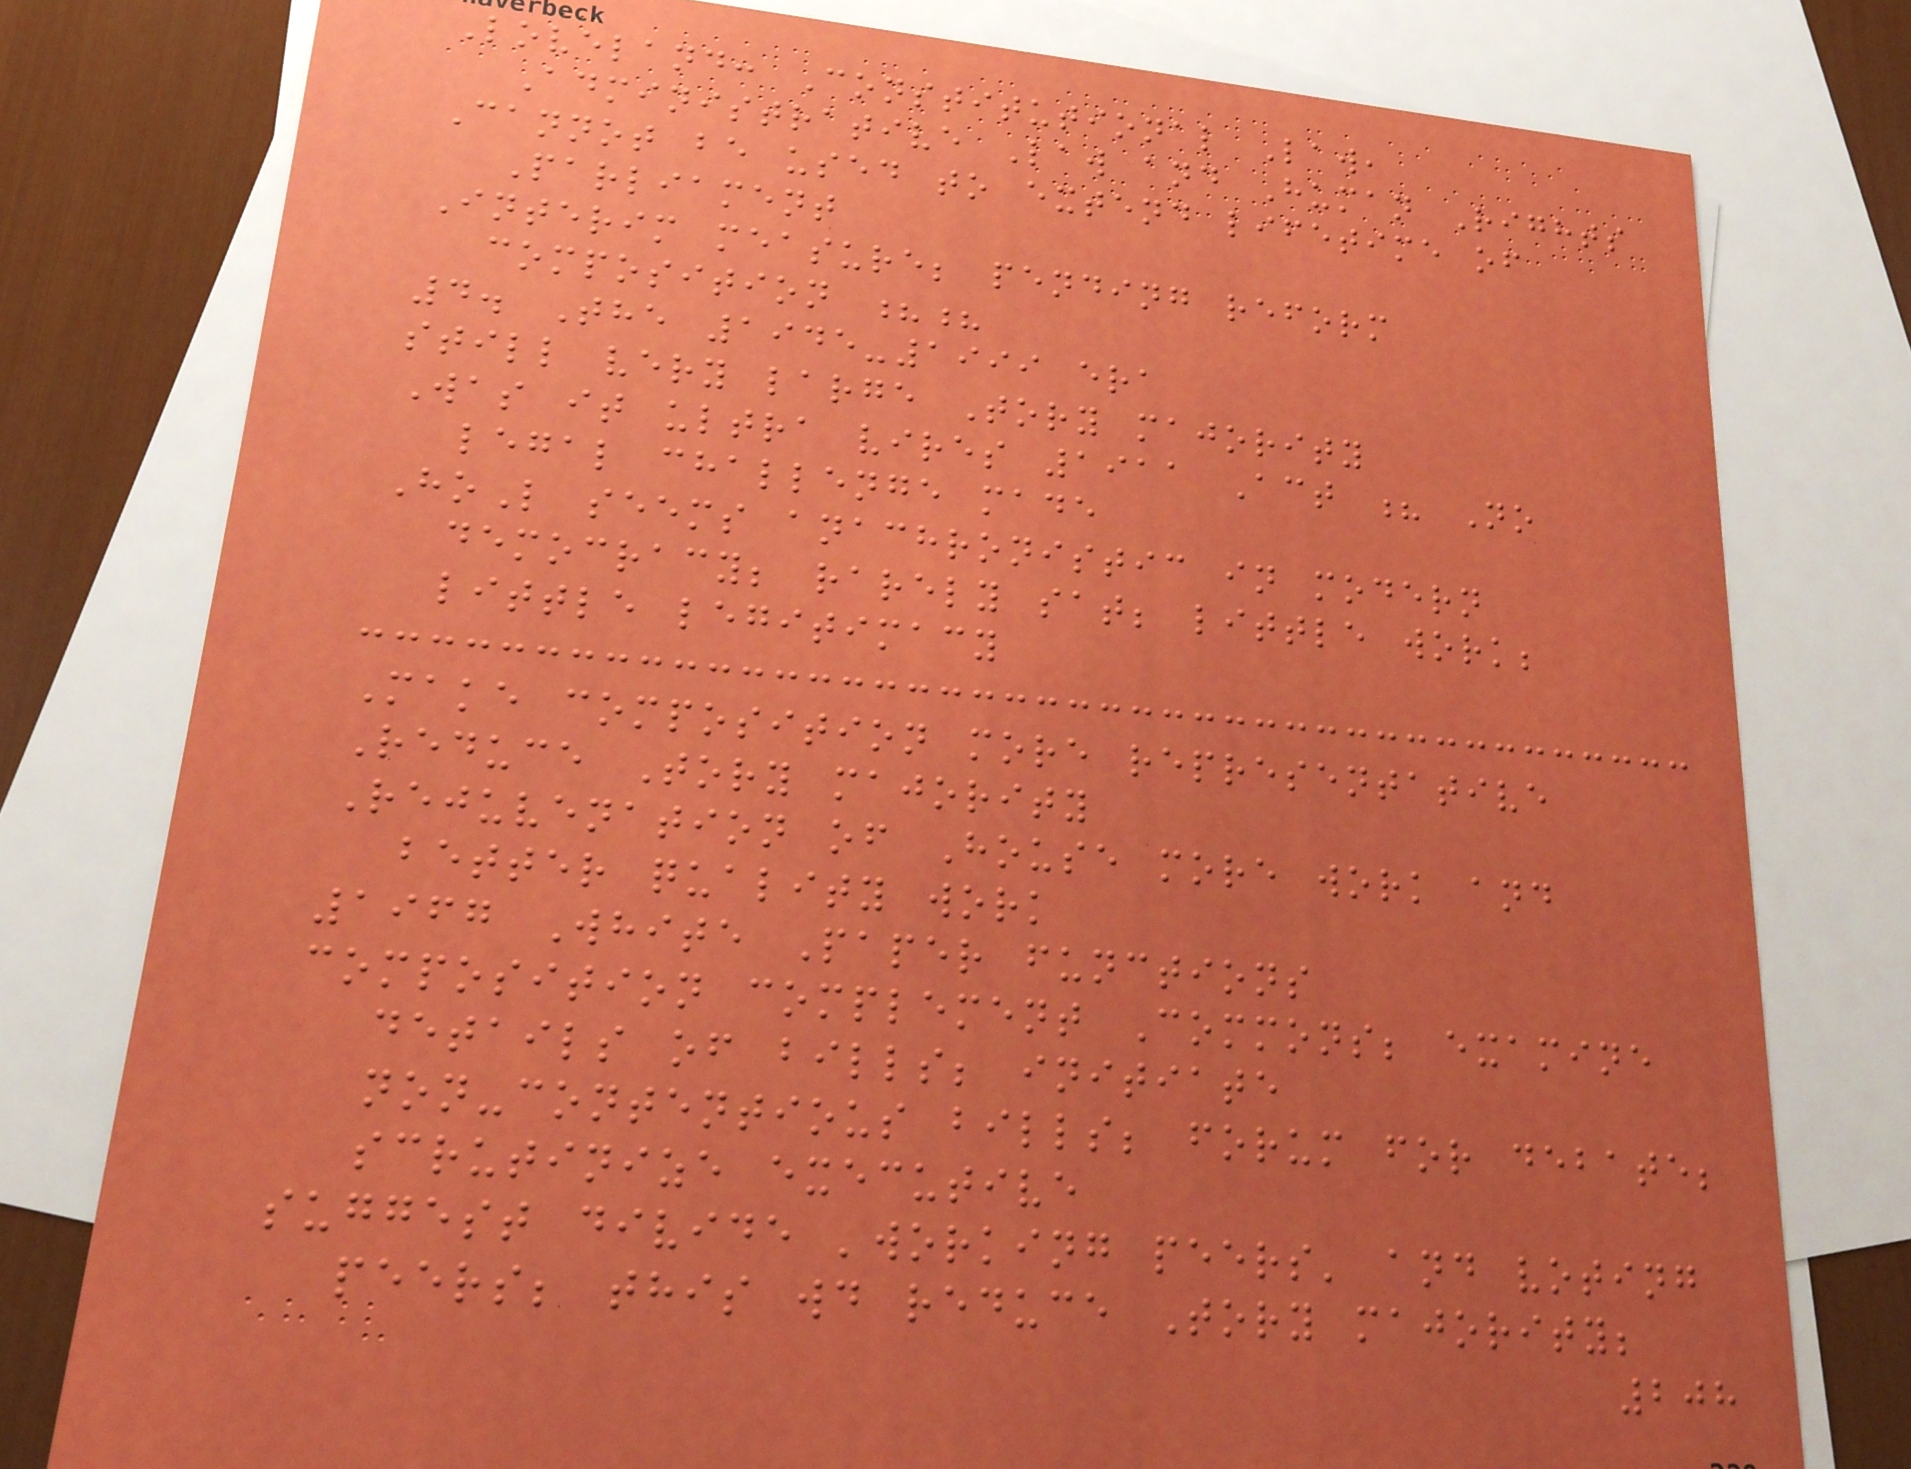Loveland: Constitutional Law,
Administrative Law and Human Rights
Cannot be used to extend lifetime of
Parliament
Interim measure; pending reform
composition ??
4. The 1945-1999 era
still very large Tory majority
Was it ultra vires 1911 Act ? No
legal challenge made
HoL seems anachronistic in modern
democracy; rarely sat; little work;
little legitimacy
Make composition more representative
Reduce Tory majority
Rejuvenation of House more work and
better quality work
1967 White Paper functions
composition complement Commons; examine
details of bills; initiate
non-contentious bills; forum for debate;
scrutinize executive
suggest divide 'working peers' and voting
peers; this wd reduce Tory majority;
208
